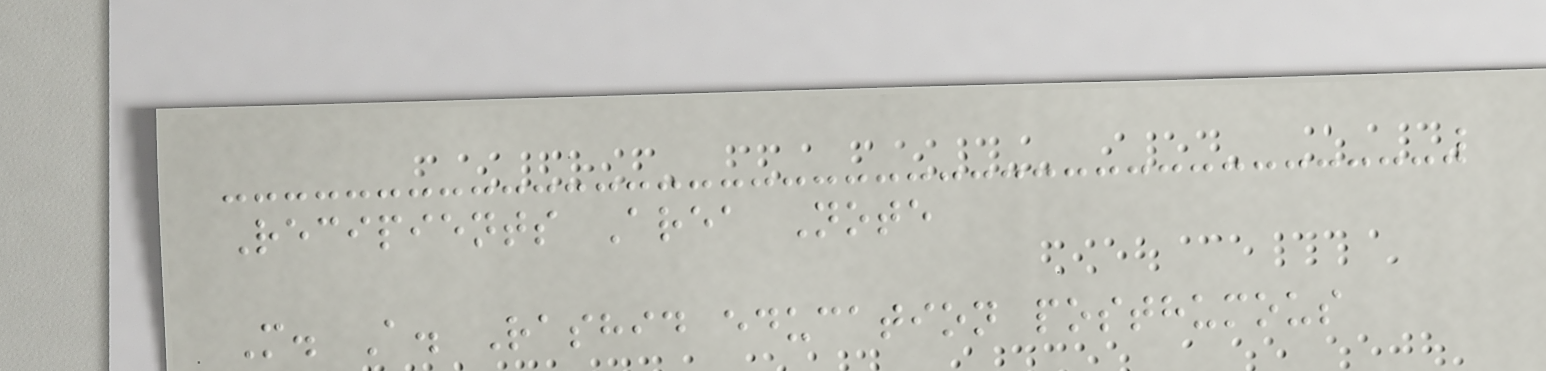Recipients Area Note
M. A. Rashid education posthumous
